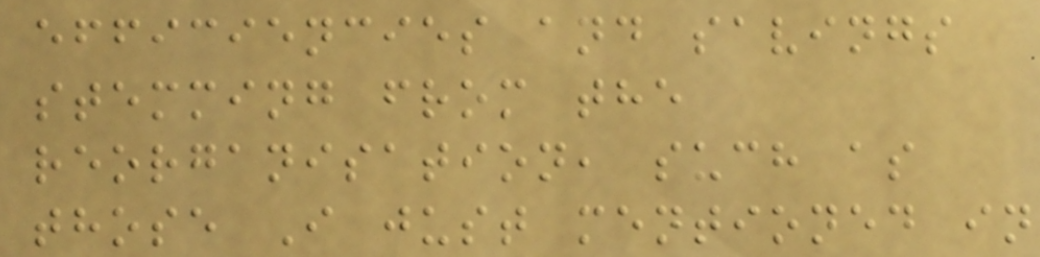efficiencies and savings
stemming from the
reorganisation, such as
those I just mentioned in
